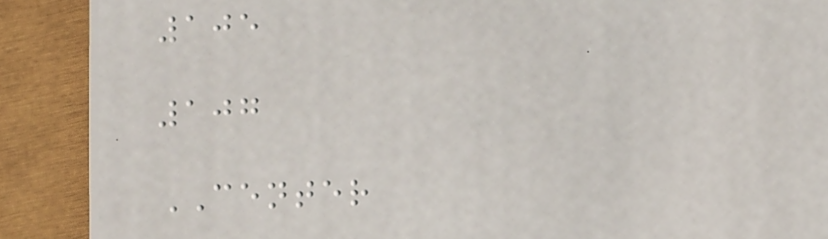105
107
CENTER
